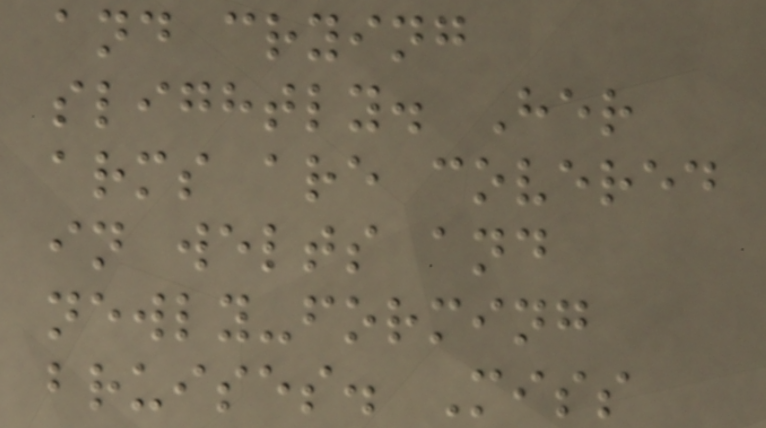and crying
slightly. Her
arms are covered
in welts and
newly-forming
bruises. Miss
